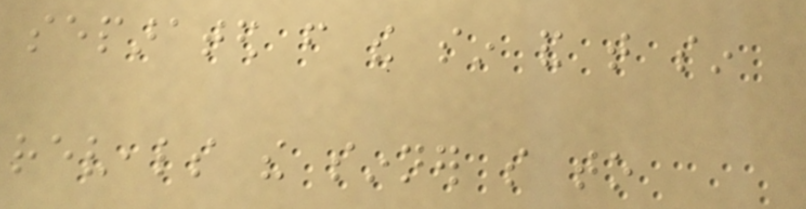separated from the sin and that sin
reveals the sinner so to
